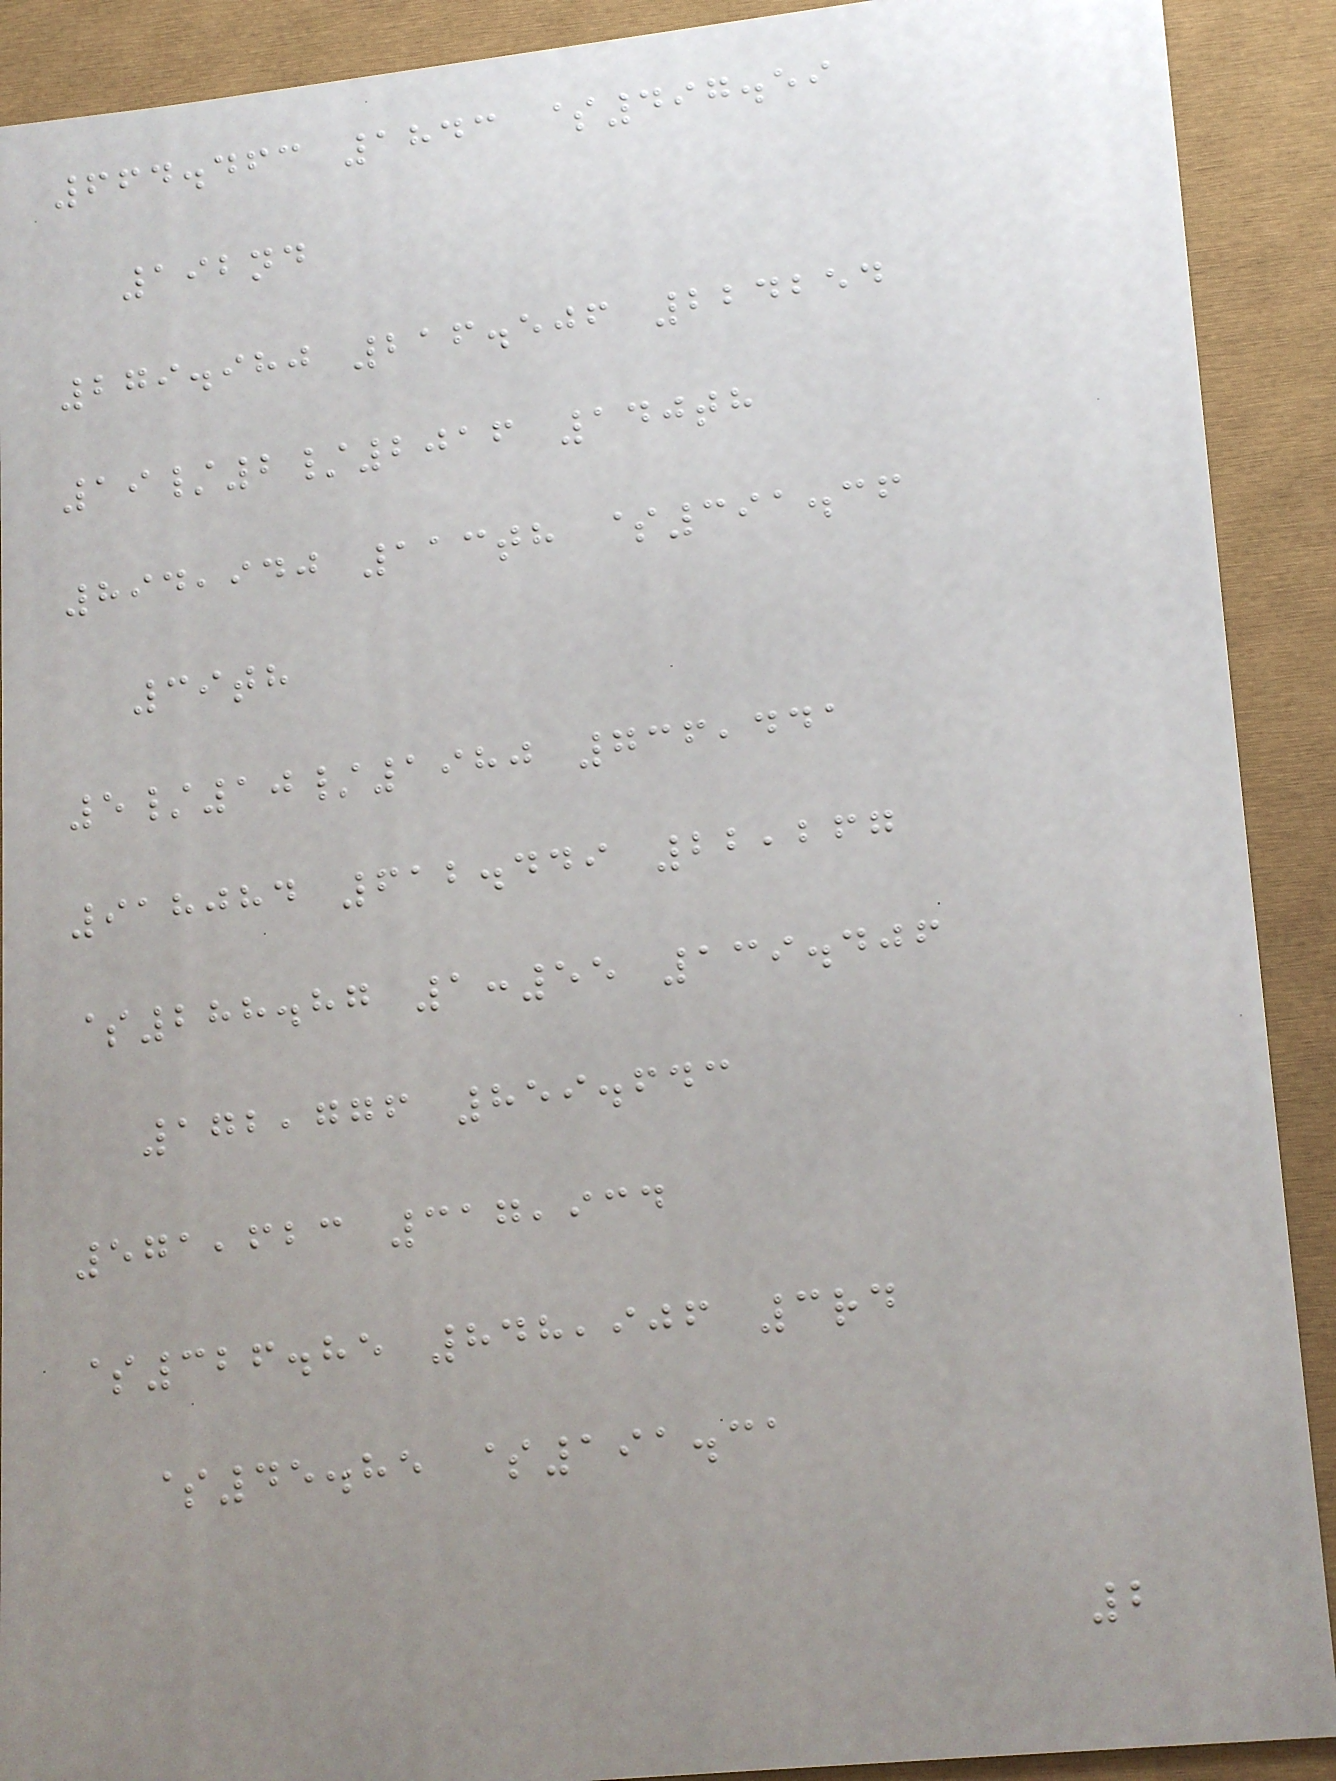664.463 1843 $497.59
192nd
279.980 216.506 224254
19/2/2016 140th
894,940 113th $391.36
39th
5/10/1980 736,441
918084 612.449 22,267
$288.87 1:55 139.406
172,776 859.643
571,623 317,934
$326.85 848,906 3rd
$45.85 $191.31
2
